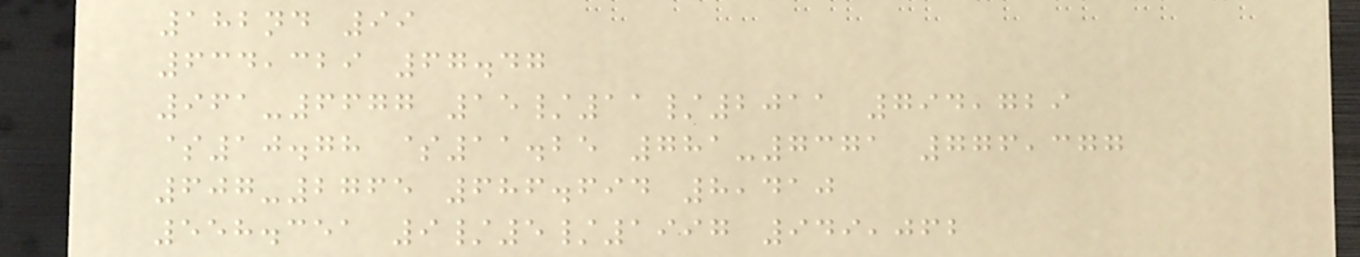182nd 99
634,329 67.47
961-6677 15/11/2011 794,729
$10.78 $11.25 781-7371 776,377
607-2765 686.694 8,410
558.351 9/5/1997 949,062
